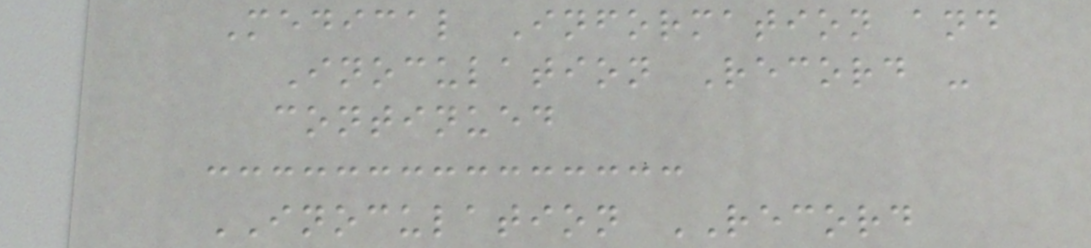Medical Information and
Inoculation Record -
continued
INOCULATION RECORD
